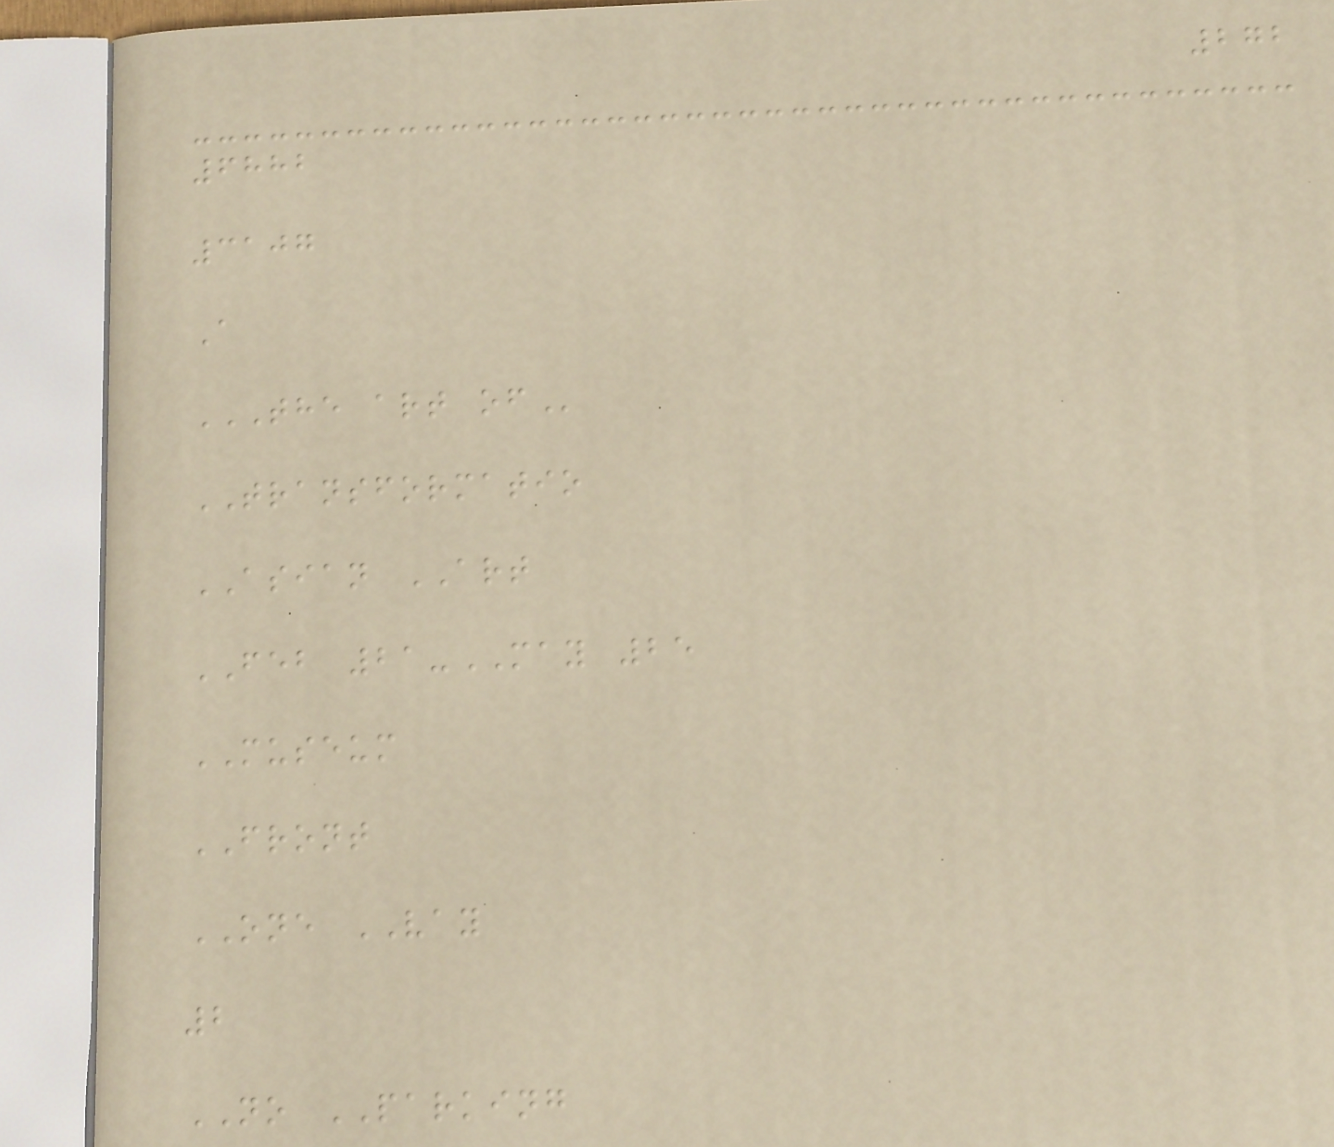272
6882
3107
A
THE ART OF
TRANSFORMATIO
ASIAN ART
FEB 21-MAY 25
MUSEUM
FRONT
ONE VAY
2
NO PARKING
